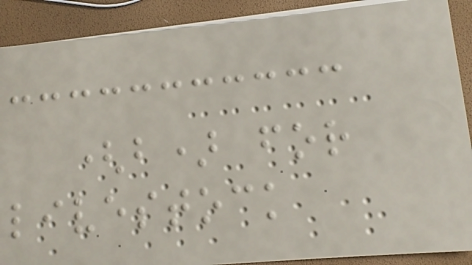(b) for
livestock
